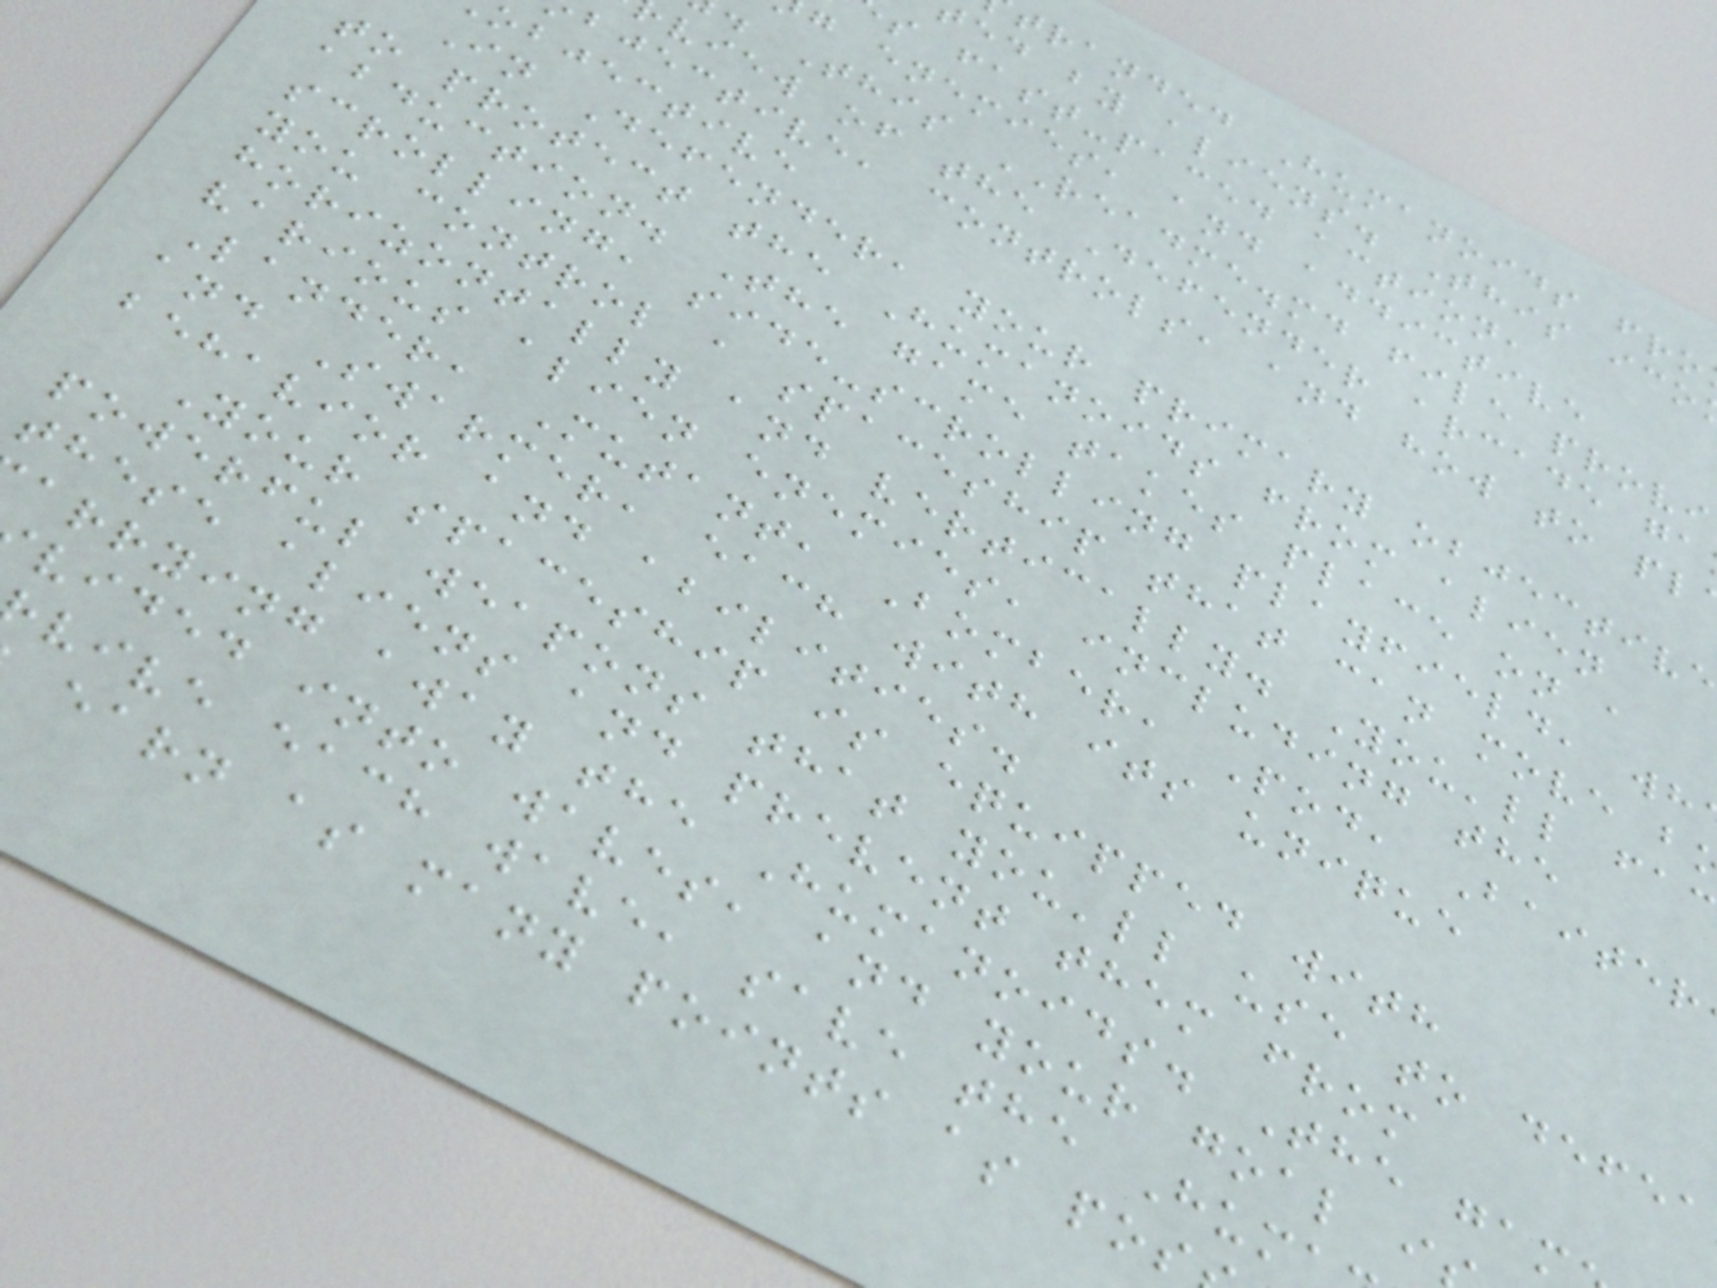tranded Humanoids fro
ted by aliens. This ico
s fast-paced action,
g enemies, and addictive
. This README.md file provi
view of the Defender arcade ga
bjective, controls, and how to pl
objective
In Defender, your primary objective
to protect the Humanoids from alien
abduction. The game takes place on a
scrolling, side-scrolling playfield, wh
you control a spaceship that can move b
horizontally and vertically. You'll fac
various alien enemies, including the
Lander, Mutant, Bomber, Pod, Baiter
and Swarmer, each with its unique
behavior and abilities.
Your spaceship is equipped with
powerful weapons that you'll use to defea
these aliens and prevent them from
arrying away the Humanoids. The gam
vided into waves, and your goal i
vive each wave, save the Hum
earn as many points as pos
